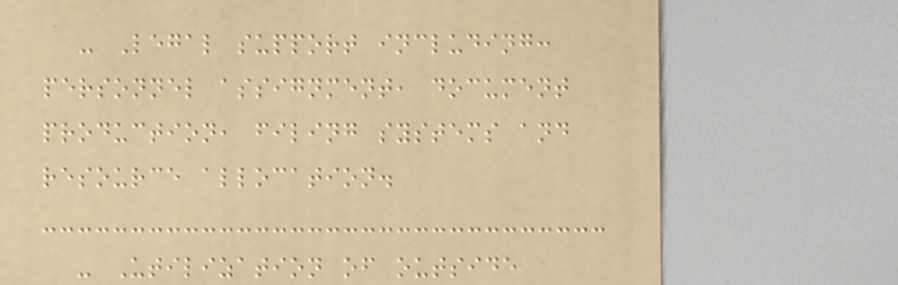- Legal support including:
personnel assignment, document
production, filing systems and
resource allocation.
- Utilization of outside
